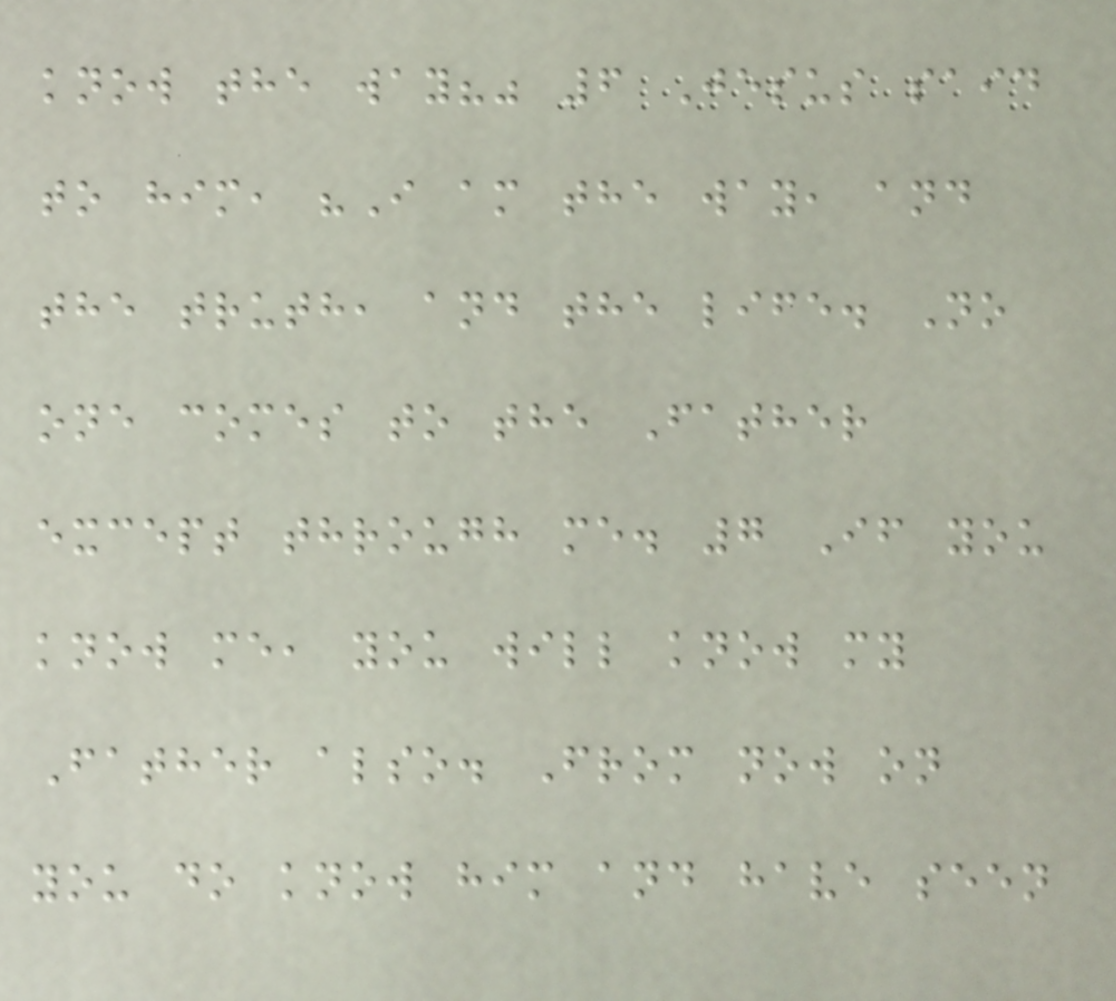know the way?" 6 Jesus said
to him, "I am the way, and
the truth, and the life. No
one comes to the Father
except through me. 7 If you
know me, you will know my
Father also. From now on
you do know him and have seen
